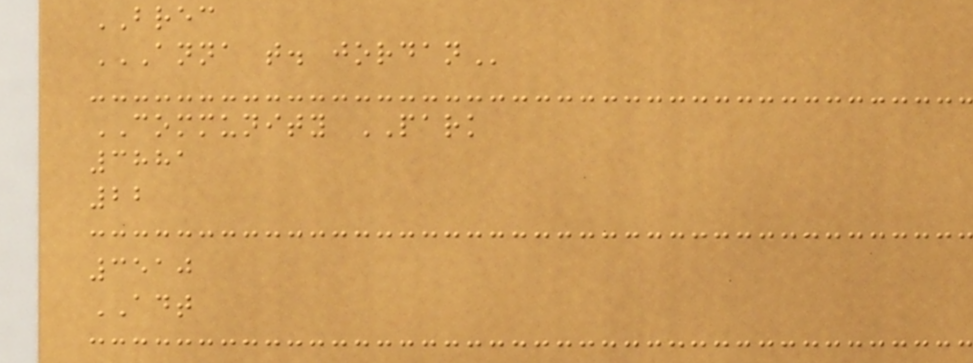BREC
ANNA T. JORDAN
COMMUNITY PARK
3881
22
3510
ADT
